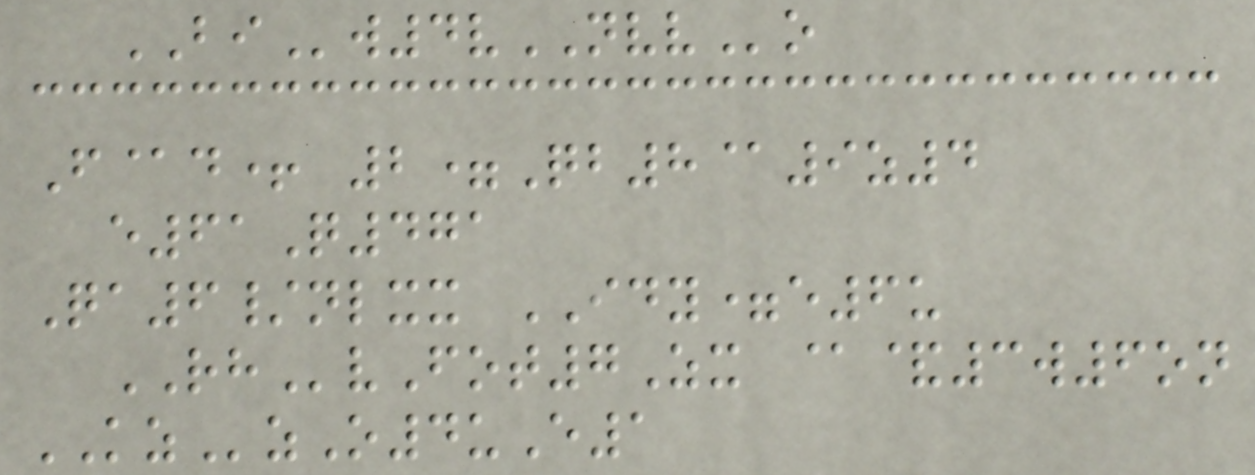BIw4vNVVo
F@d+ 2=Qb8@9z4
e61Q471
Qa6/nlxx IDY=e6u
RHvFot7Zx @&3w6on
KZzO4uE1
